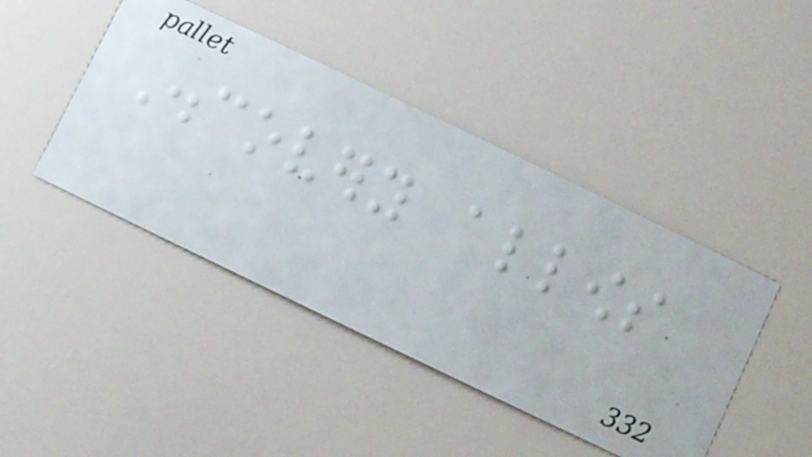Discovery allows
